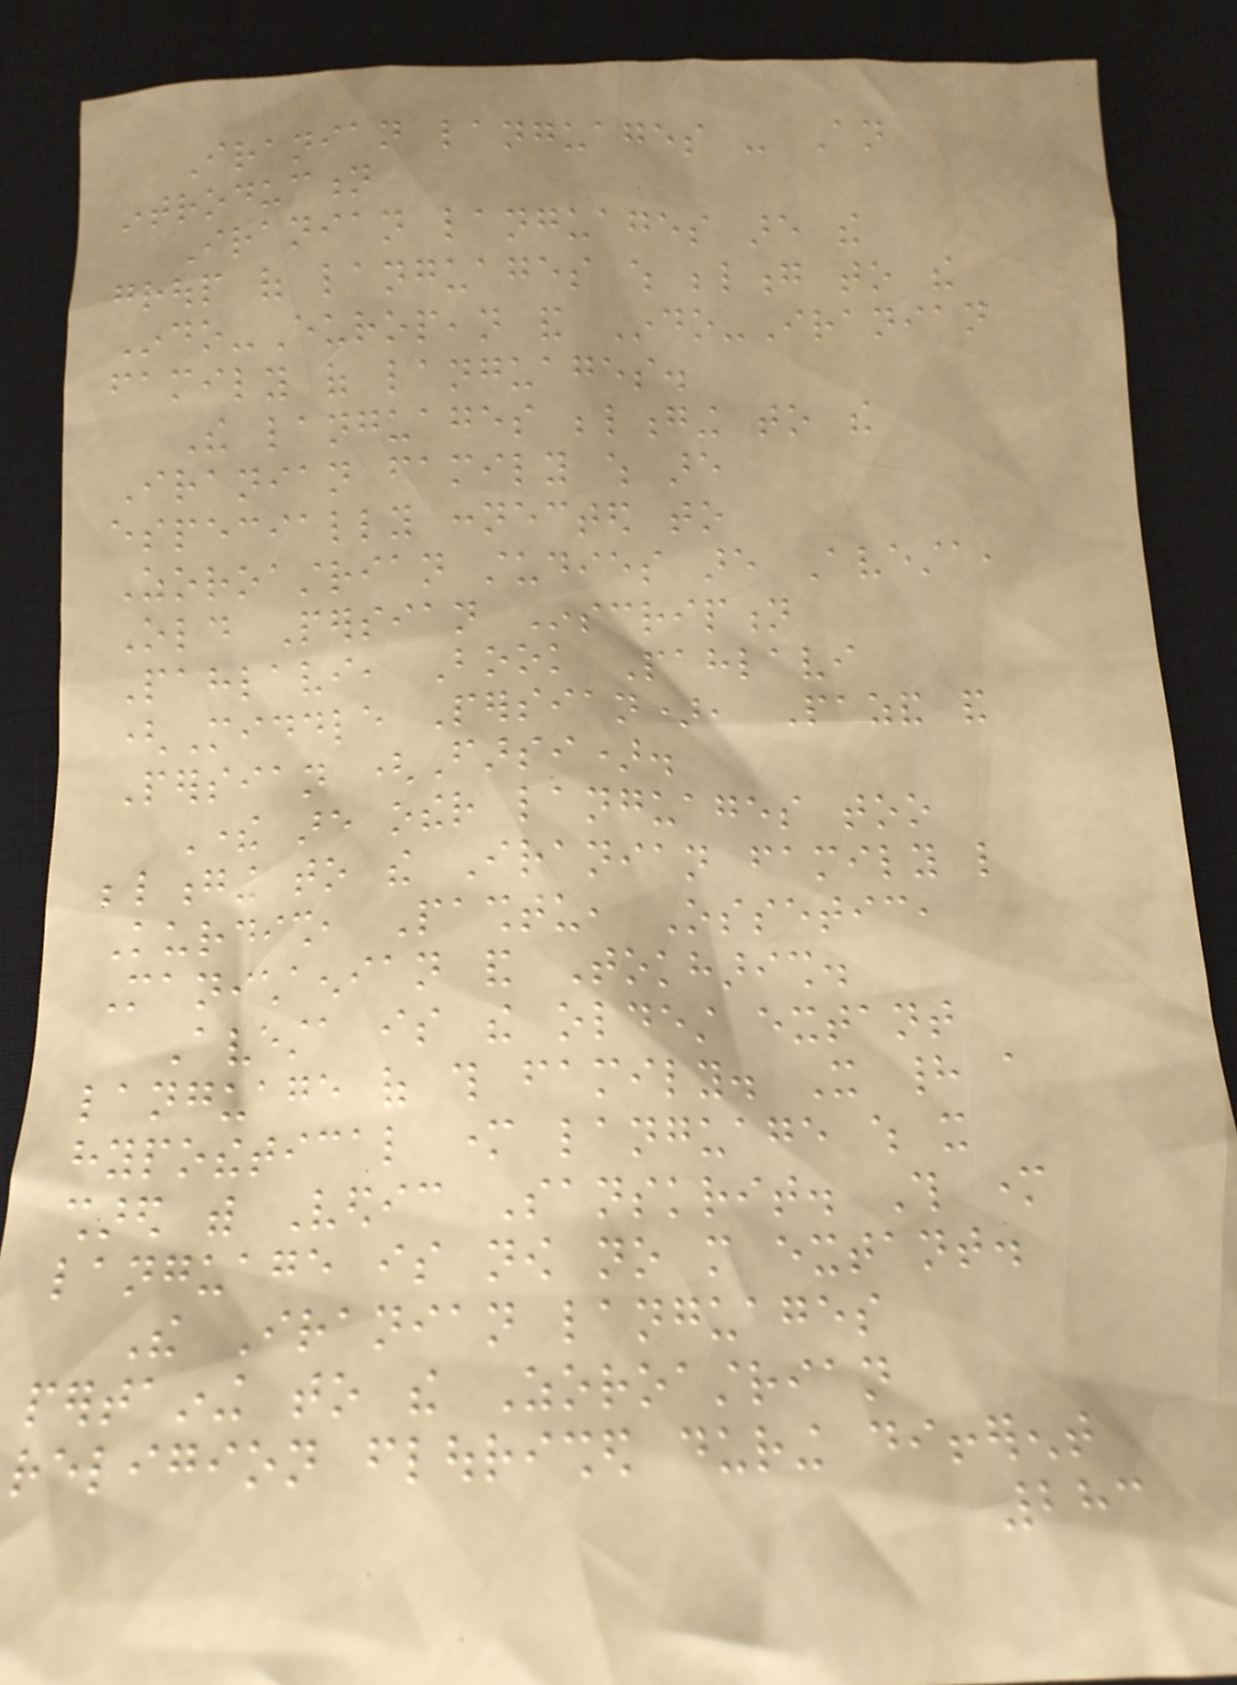Iranian languages - An
introduction
Iranian languages are the
group of languages which belong to the
Indo-European and Indo-Iranian
family of languages.
The languages belonging to the
Iranian family which are
especially connected to
Zoroastrian studies are Avesta,
Old Persian Inscription
Pahlavi, Book Pahlavi
(Middle Persian), Pazand and
Persian (Farsi).
There are other languages too
belonging to the Iranian family like
Kurdish, Pashtu, Ossetic,
Manichaenian and Tokharish.
Avesta is the oldest extant
language of this family. It had a
hypothetical mother language which it
shared with Vedic Sanskrit. This mother
language is now no more extant.
The Iranian languages
pertaining to the Zoroastrian
religion flourished during different
283
